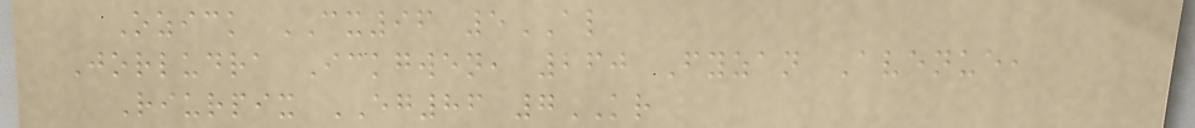Ozick CX96 5AL
Jorludra Ickgwen, 260 Fyzan Avenue,
Riurpix EG86 7KR
